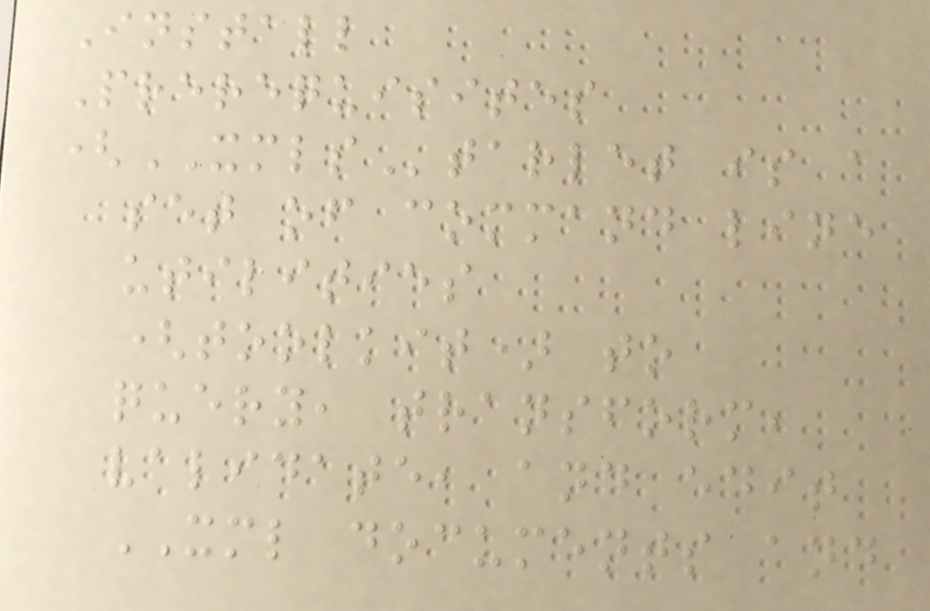Install
Prerequisites
(XMLStarlet is a
set of command line
utilities
(toolkit) to
query, transform,
validate, and edit
XML documents and
